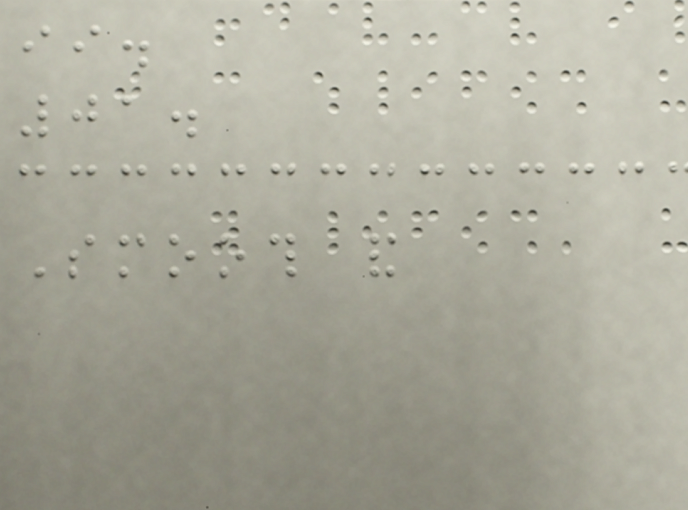ii.
01.
Smooth and
